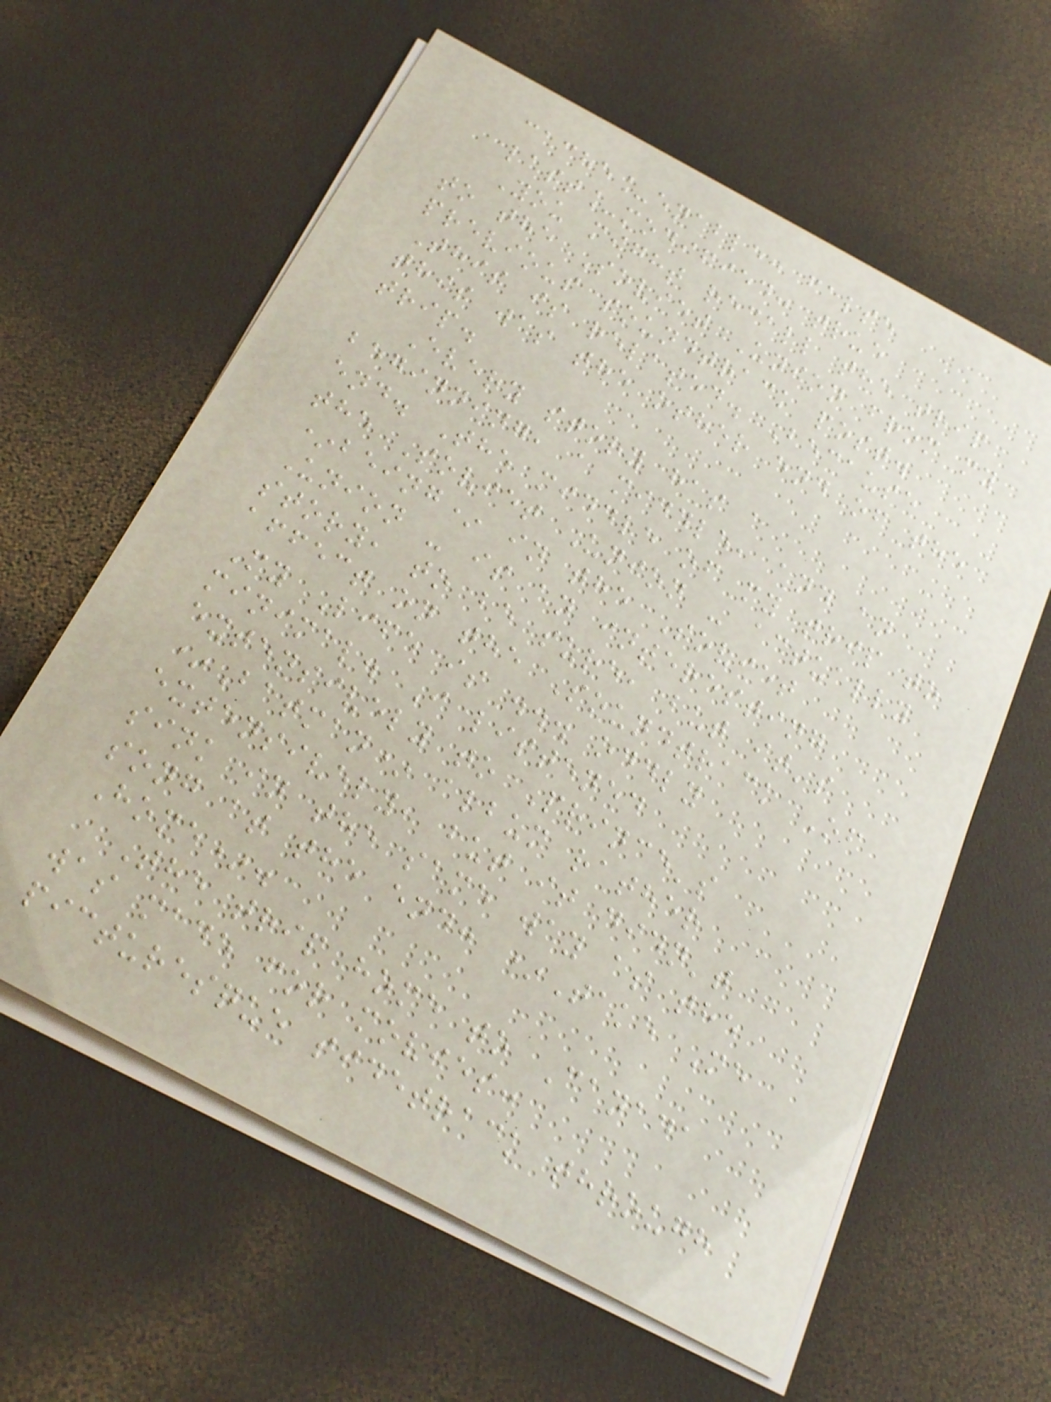cache_enable: false
last_modified: true
You might recall the trip
to the Soviet Union from my
previous soundtrack post.
This is related. Because
this was the other end of the
trip.
Every story has a
beginning, a middle, and an
end. The middle of my trip to
the Soviet Union - actually
*being* in the Soviet
Union - is an interesting
story, to be sure, but it's
affect on the Soundtrack Of
My Life is ... oddly
minimal. I listened
extensively to Prince's
*Batman* album rather
extensively, but it didn't
sink in the same way as the
song at the end: *Take Me
Home*.
The trip home to Canada
was made for movies:
picturesque sidetrack through
